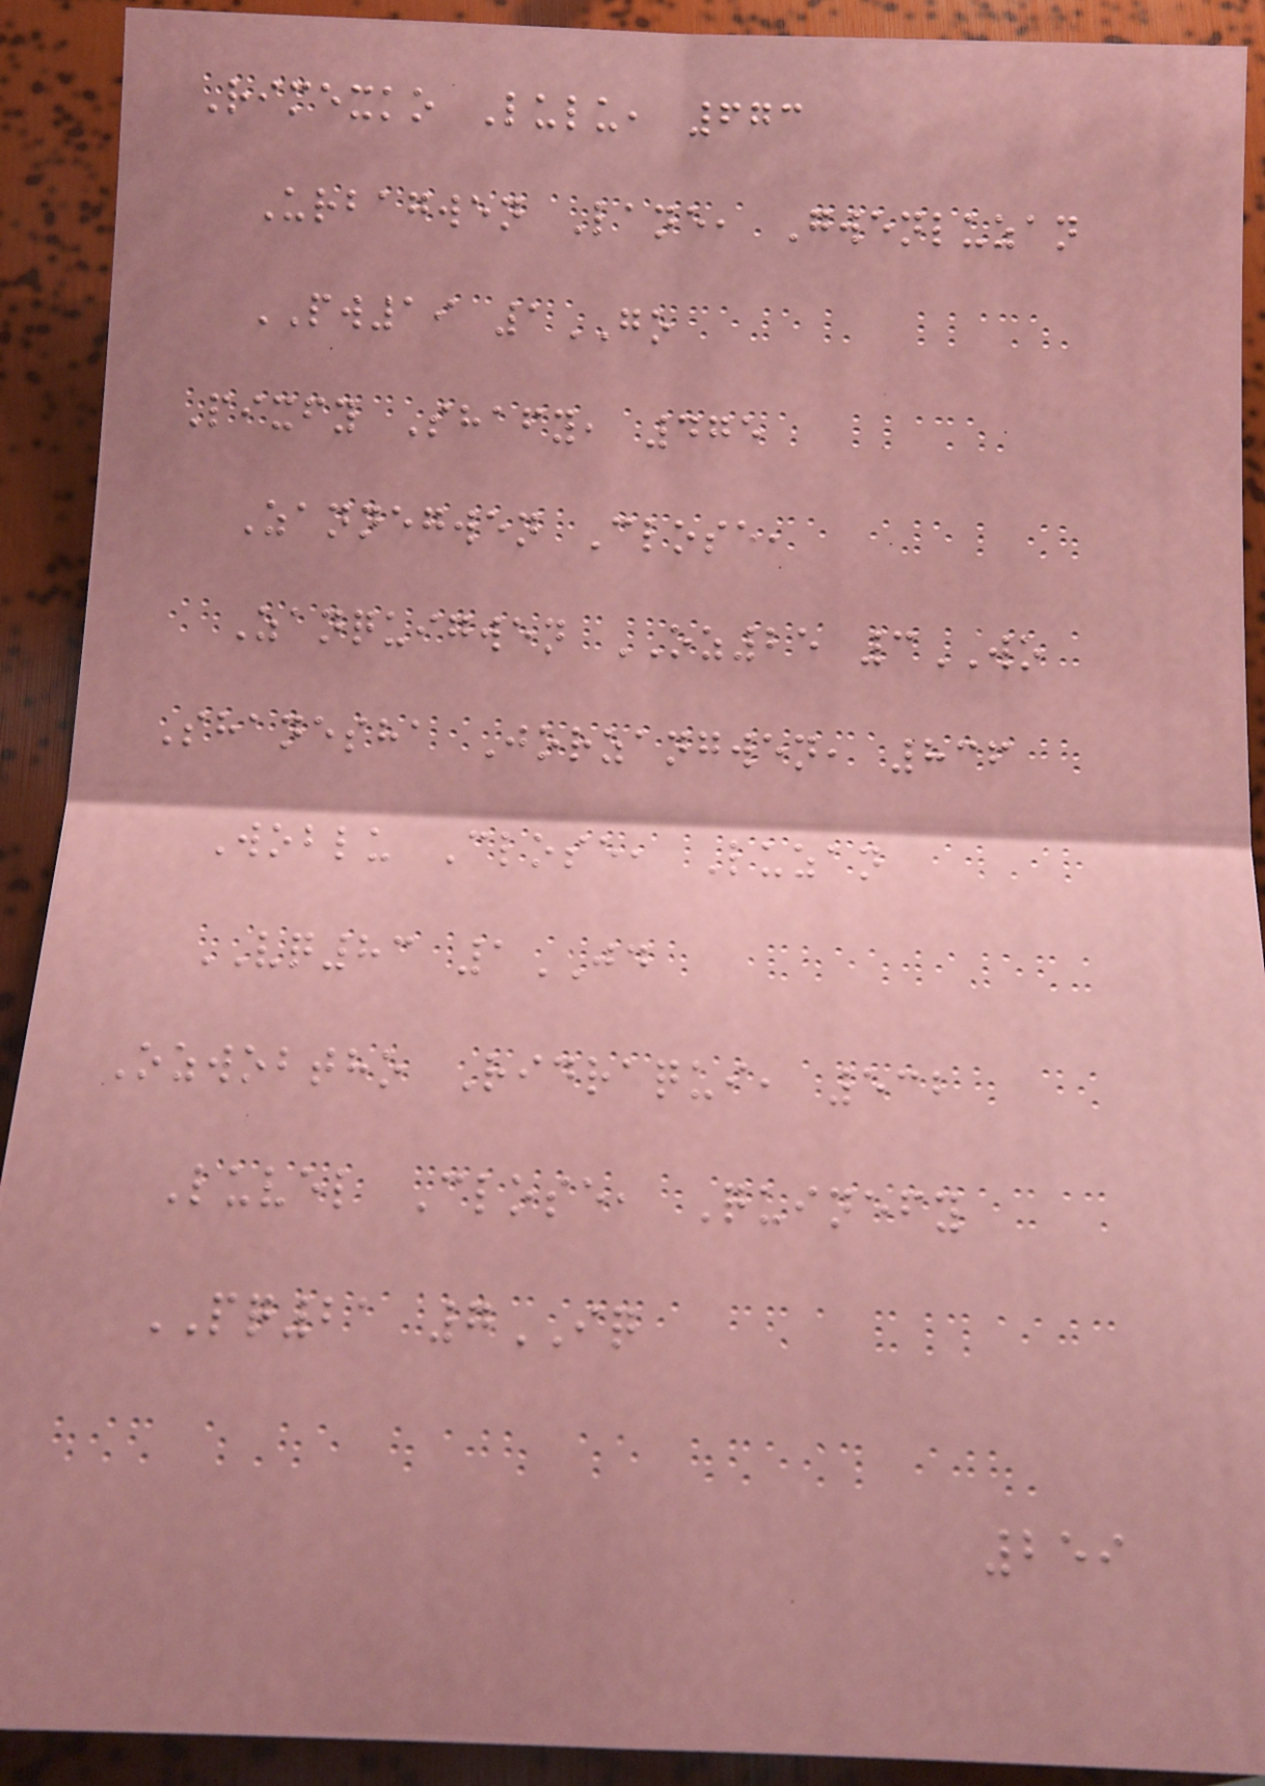Rimexko Lulu, 673
Urbagwen Lane, Gwenluzan
PW19 1GO
Pixfy Shafy, 475
Zannegwen Close,
Zanquigwen OZ25 3WO
Shanesha Jorzangwen, 836
Woblu Close, Luzan
VQ83 1JD
Ozwobtho Ridraqui, 532
Luvel Close, Quinefy
PQ21 7IQ
259
